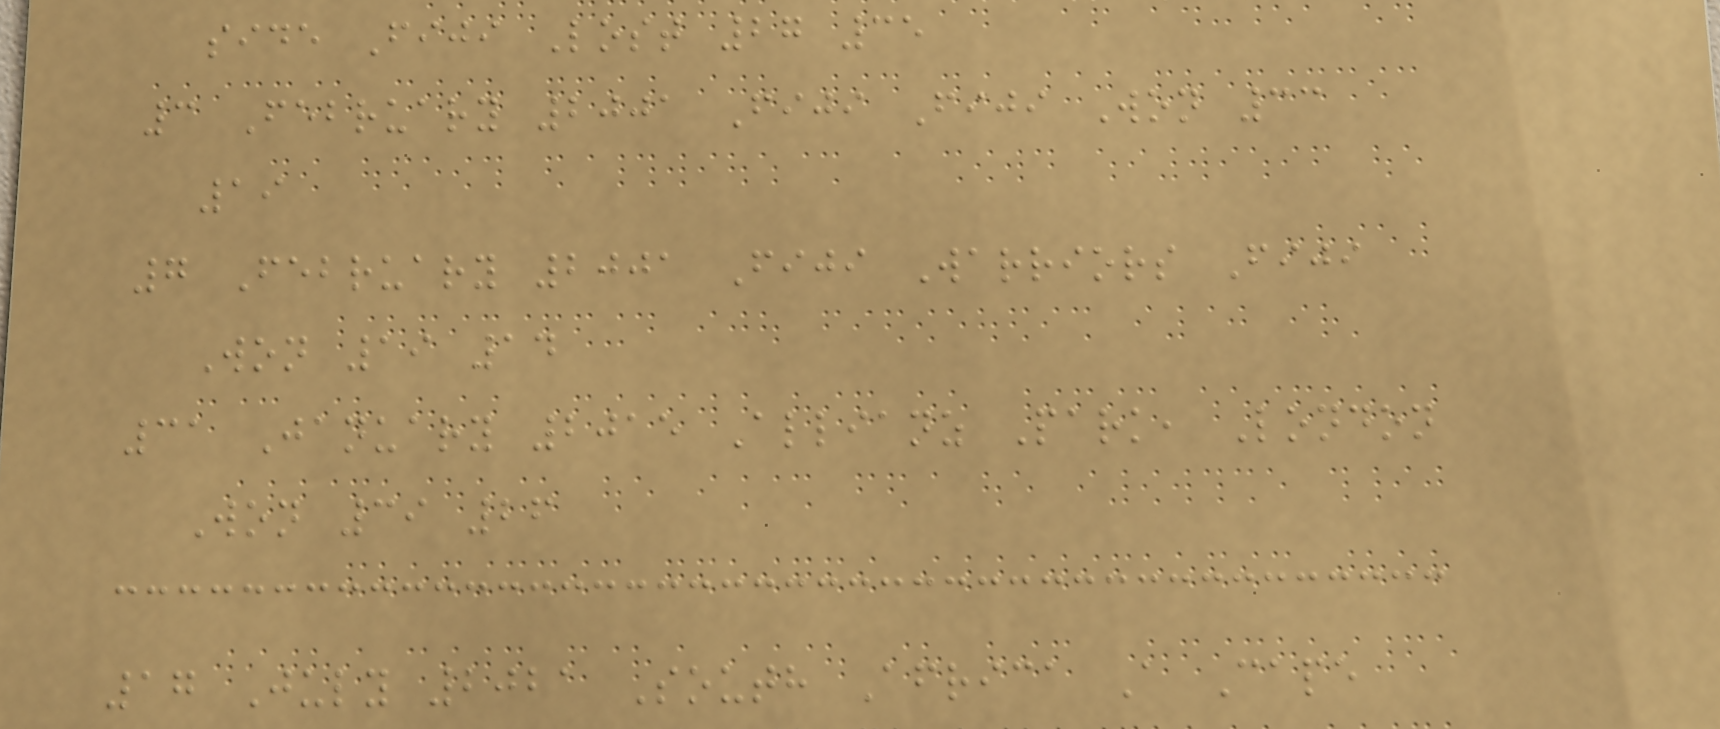side Fiji Lost 27 35
3 February 2001 Fiji Fiji Won 33
19
7 February 2001 Fiji Warriors Fiji
Won 19 14
31 January 2015 Allianz Park, London
Won 39 26
17 July 2021 South Africa A Cape
